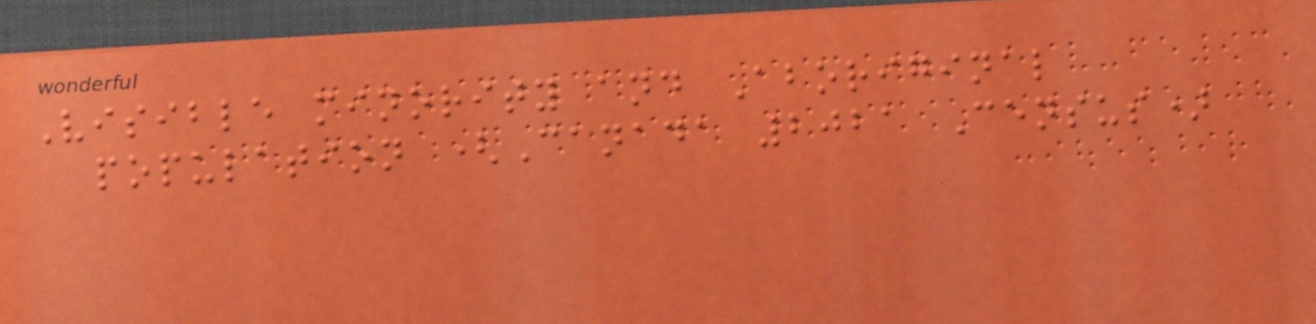Visible minority and Aboriginal
population (Canada 2021 Census)
